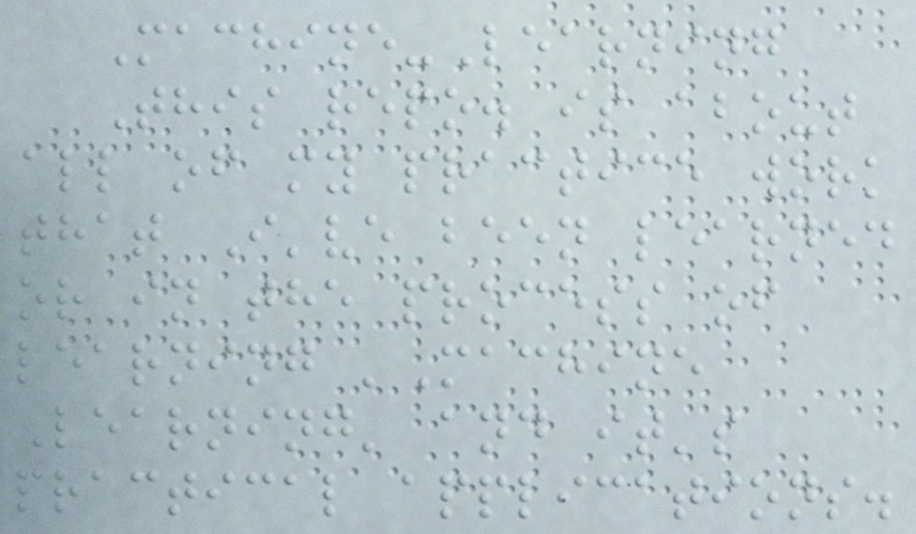Machine-Learning
This repo. is about
all of my practice work
that I've been learned
or in the process of
learning 'Machine
Learning' and it's
practical applications.
